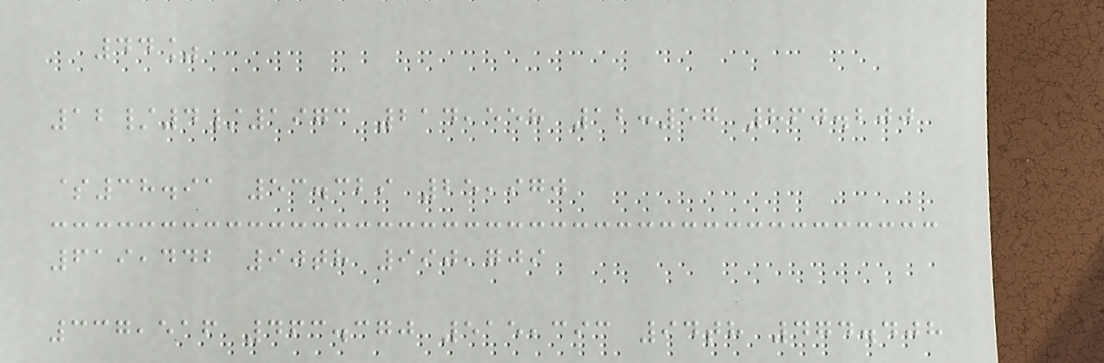44%
12/4/1973 214,558 12:57 860.200
$38.91 53.329 25,970
619,442 90th 990,709
337,516 463.370 515,393 94th 474.408
